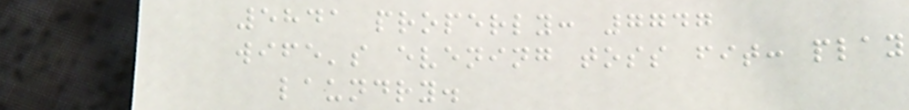5841 properly: 7747
wife's evening toss fit: play
laundry.
